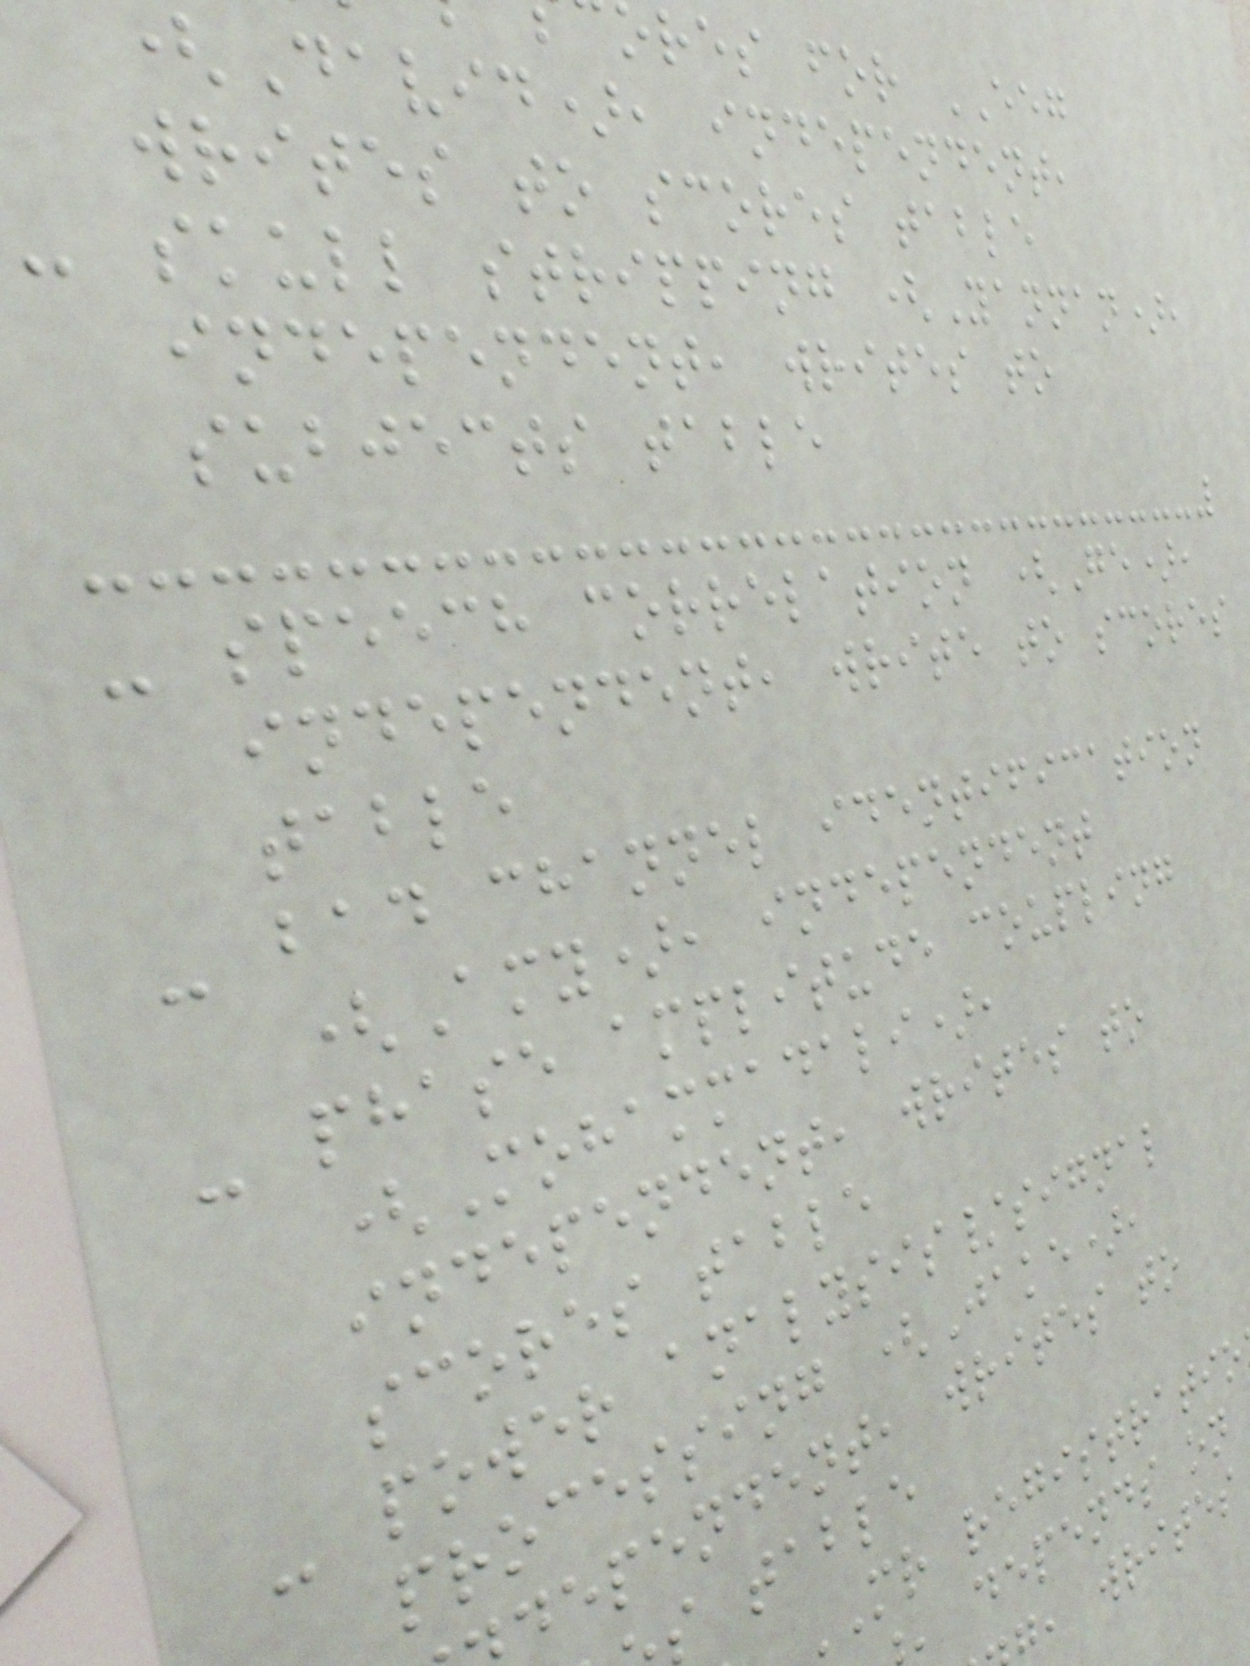ores for EEG
(David), independent,
writes to scores table
- skull stripping (Yannan),
independent, writes to
subjects table
- speech correlation (Ge),
independent, write to scores
table
- bad channel identification
(Amy), independent
- phase amplitude coupling
(Mohammadali),
independent, writes to
scores table
- power analysis/signal
processing (Jake),
dependent, writes to
s table
mr registratio
depends on
, writes
